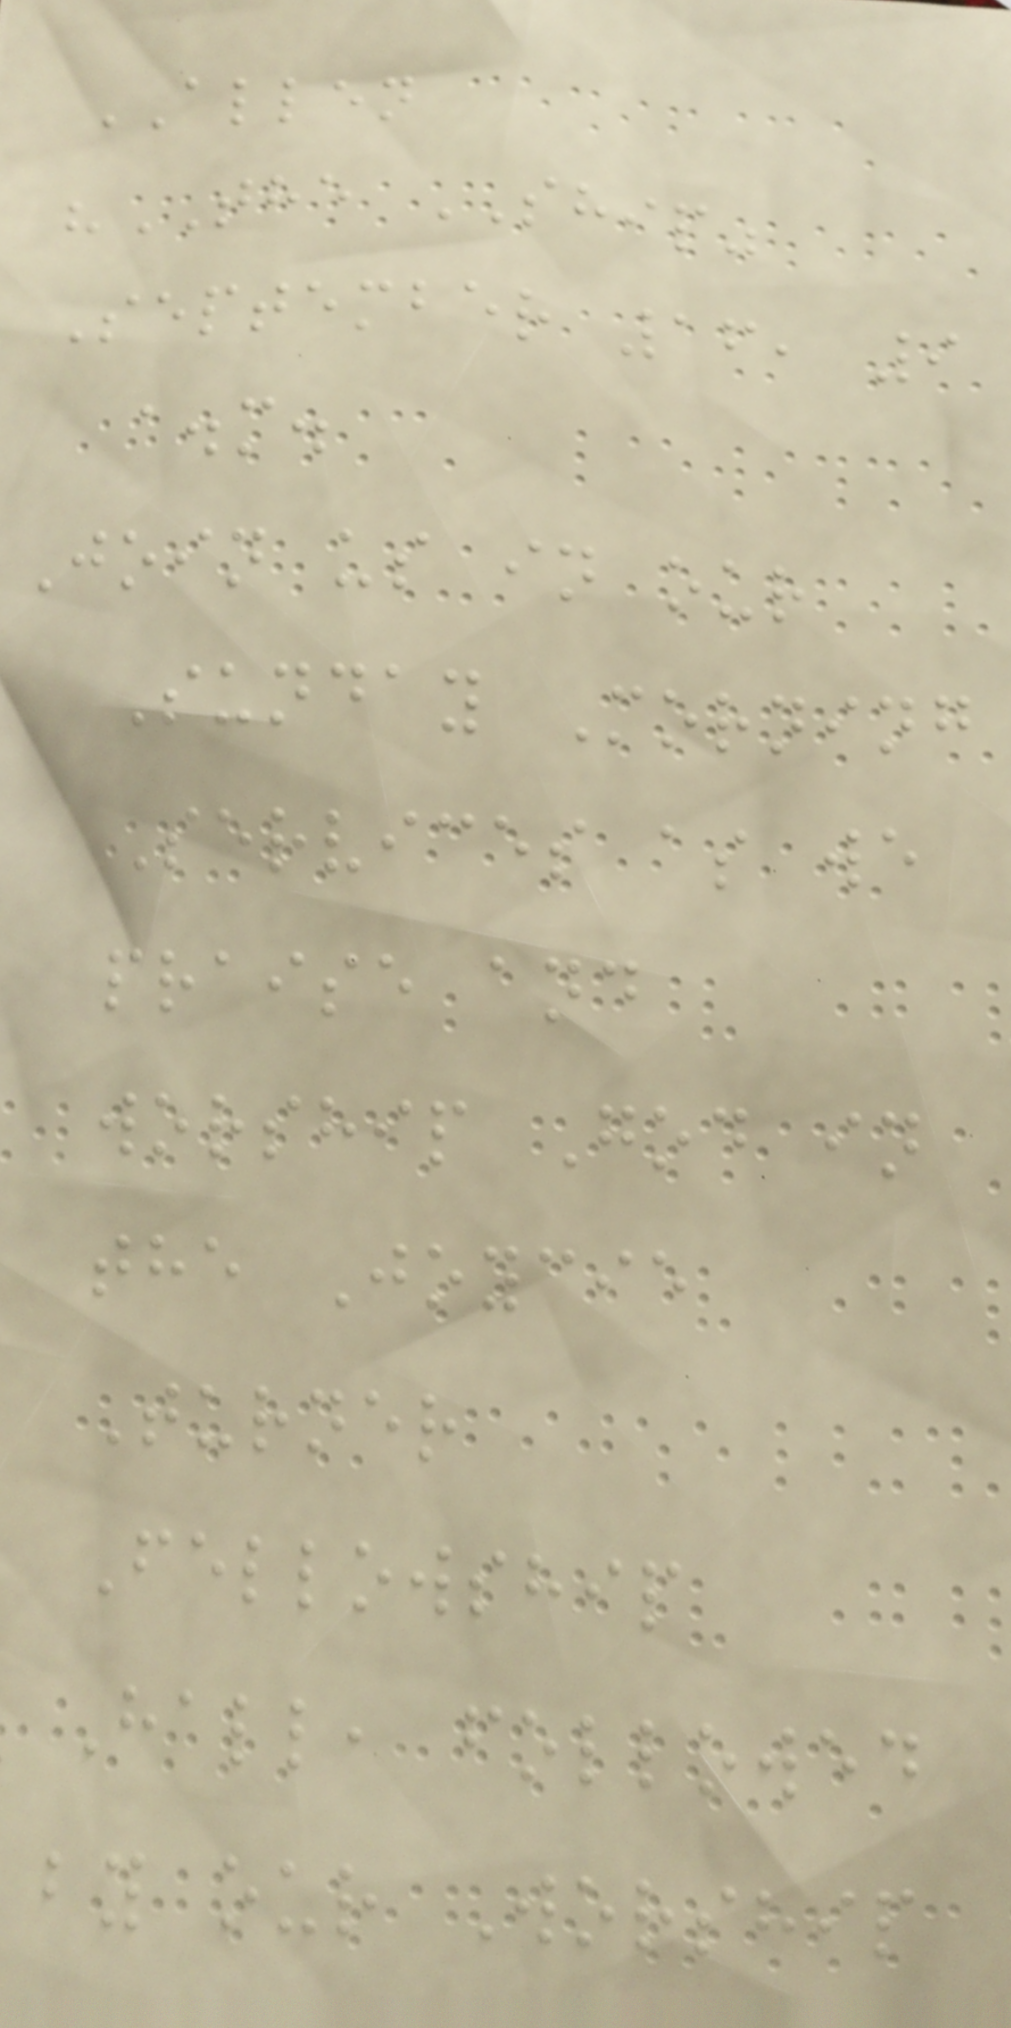ALLEN
"THE SHIP"
September 16, 9
a.m.
Join us in our
Sunday Morning
Services as we
praise and
worship God in
the Joycie
Turner
Fellowship
Hall, followed
by our Worship
